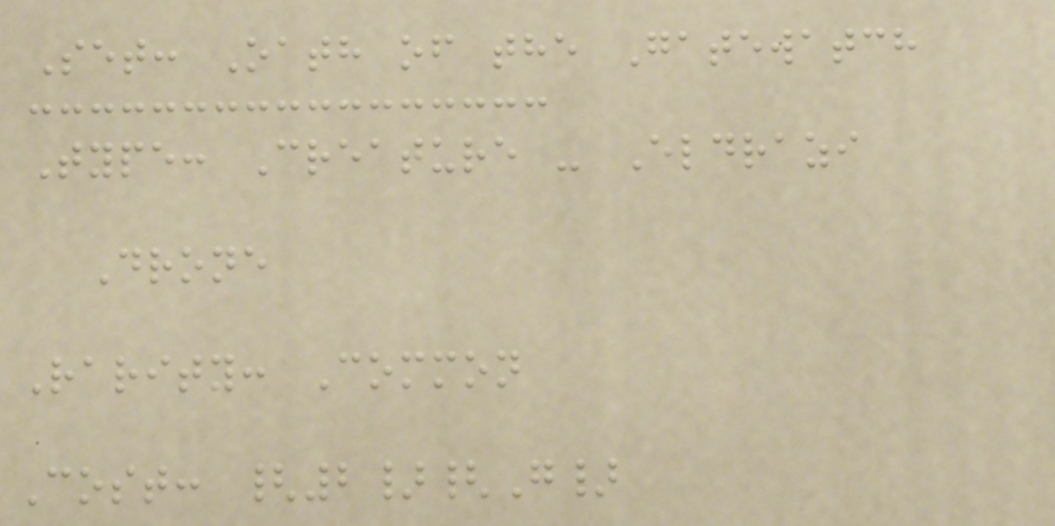Set: Oath of the Gatewatch
Type: Creature - Eldrazi
Drone
Rarity: Common
Cost: {2}{G}
